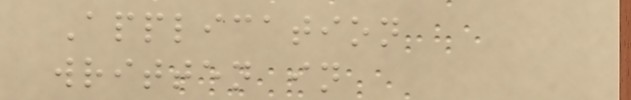Application
written in
